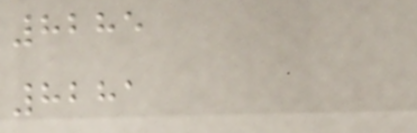8285
8281
